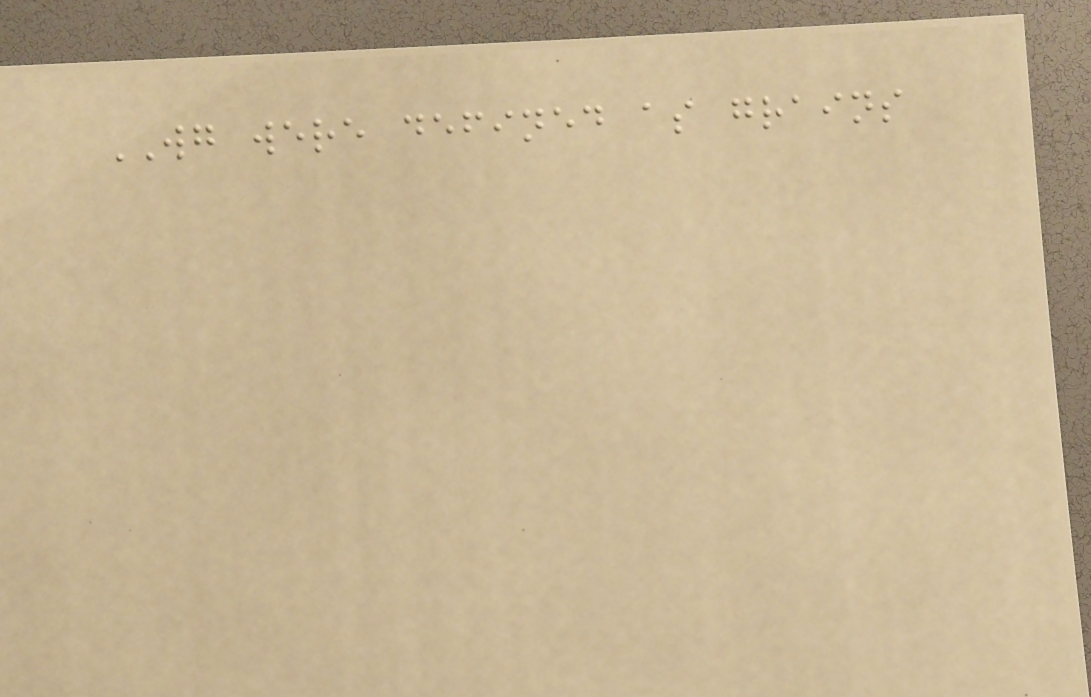WG were defined as grains
